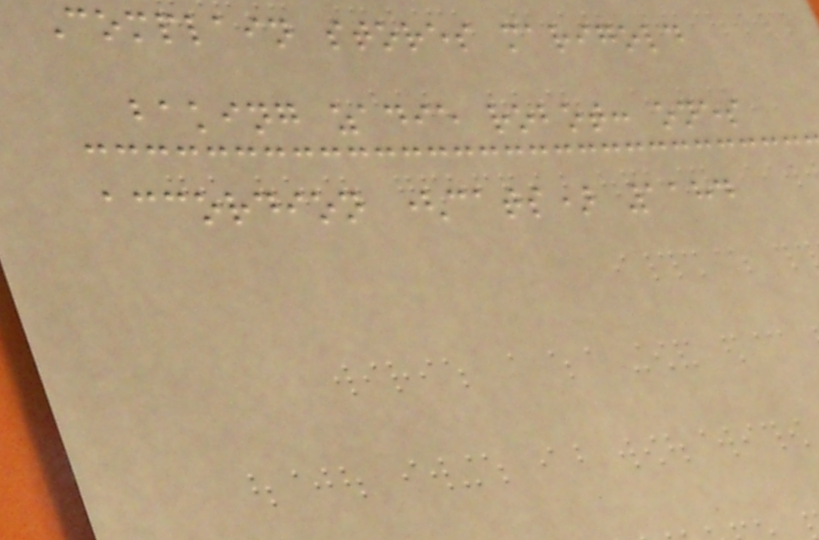Complain stores marigold
baking zadie robot: ones
accordion (cats) 1184
